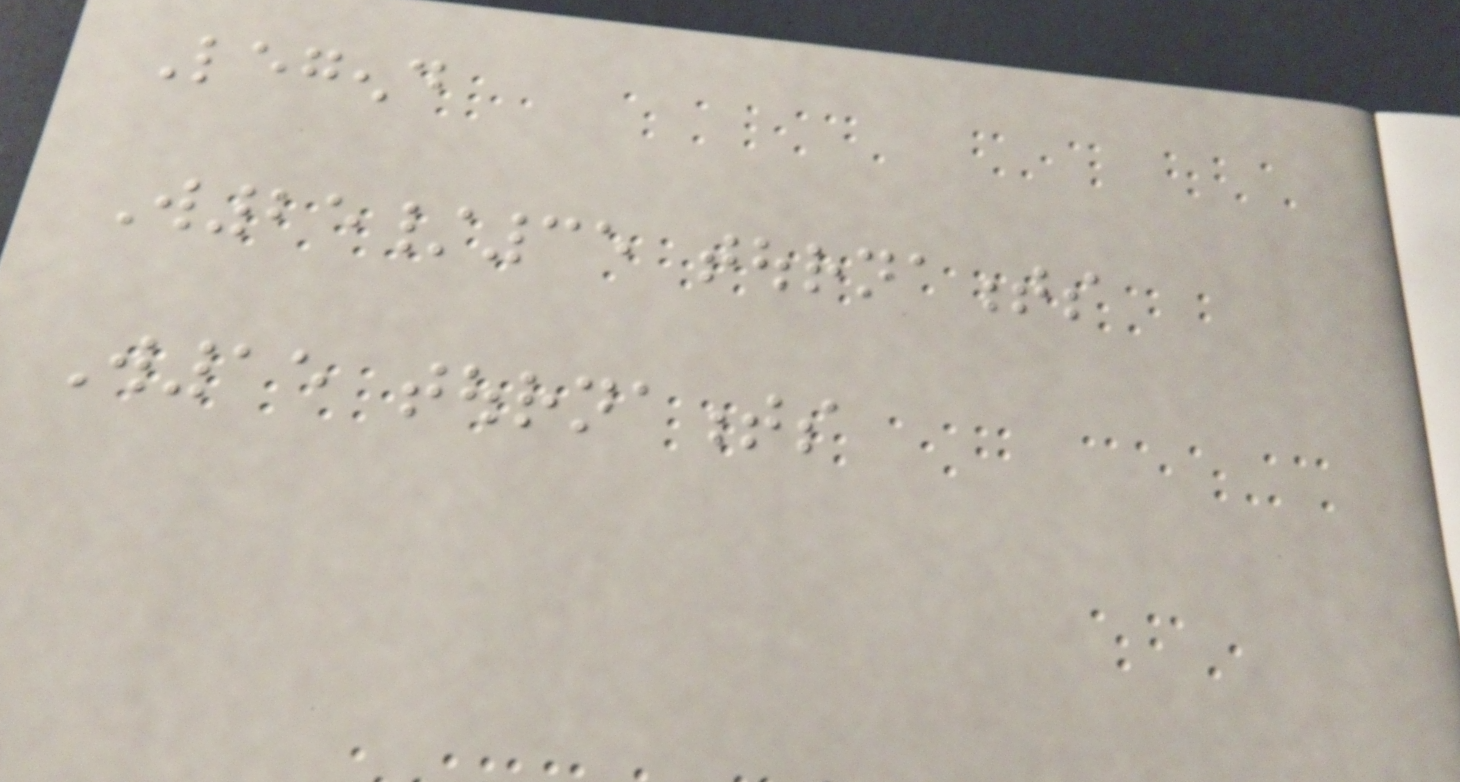Legend
W25/35 tournaments
W15 tournaments
